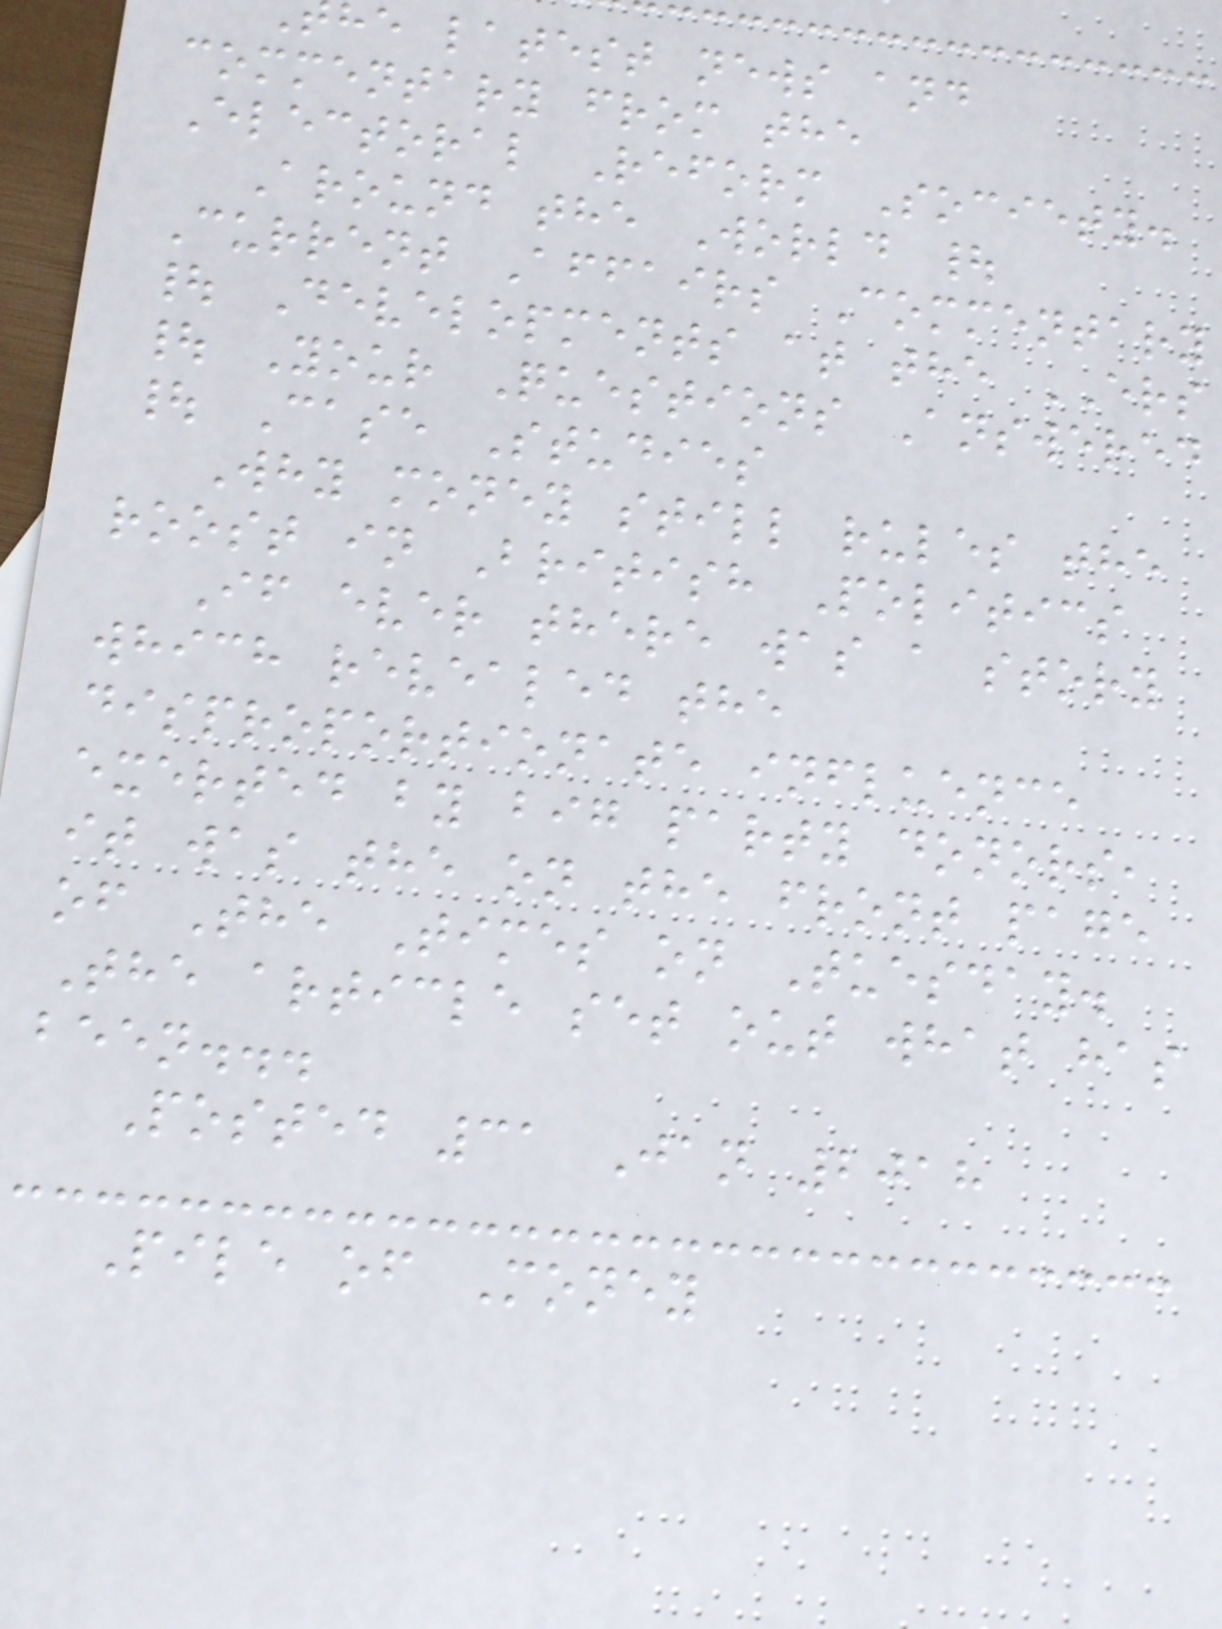he latest news and
commentary from the
Electoral Reform Society.
Around the World |
Current Affairs Commentary
| Developments at the ERS
| Your Questions Answered
| Case Studies
Why money still rules the
roost in British Politics
If ever there was a story
which revealed the
disproportionate influence
exerted by big party donors,
it was the on the front page
of The Times on Tuesday.
The article set out what has
been...
Posted 31 Jan 2018
Pile of Money
